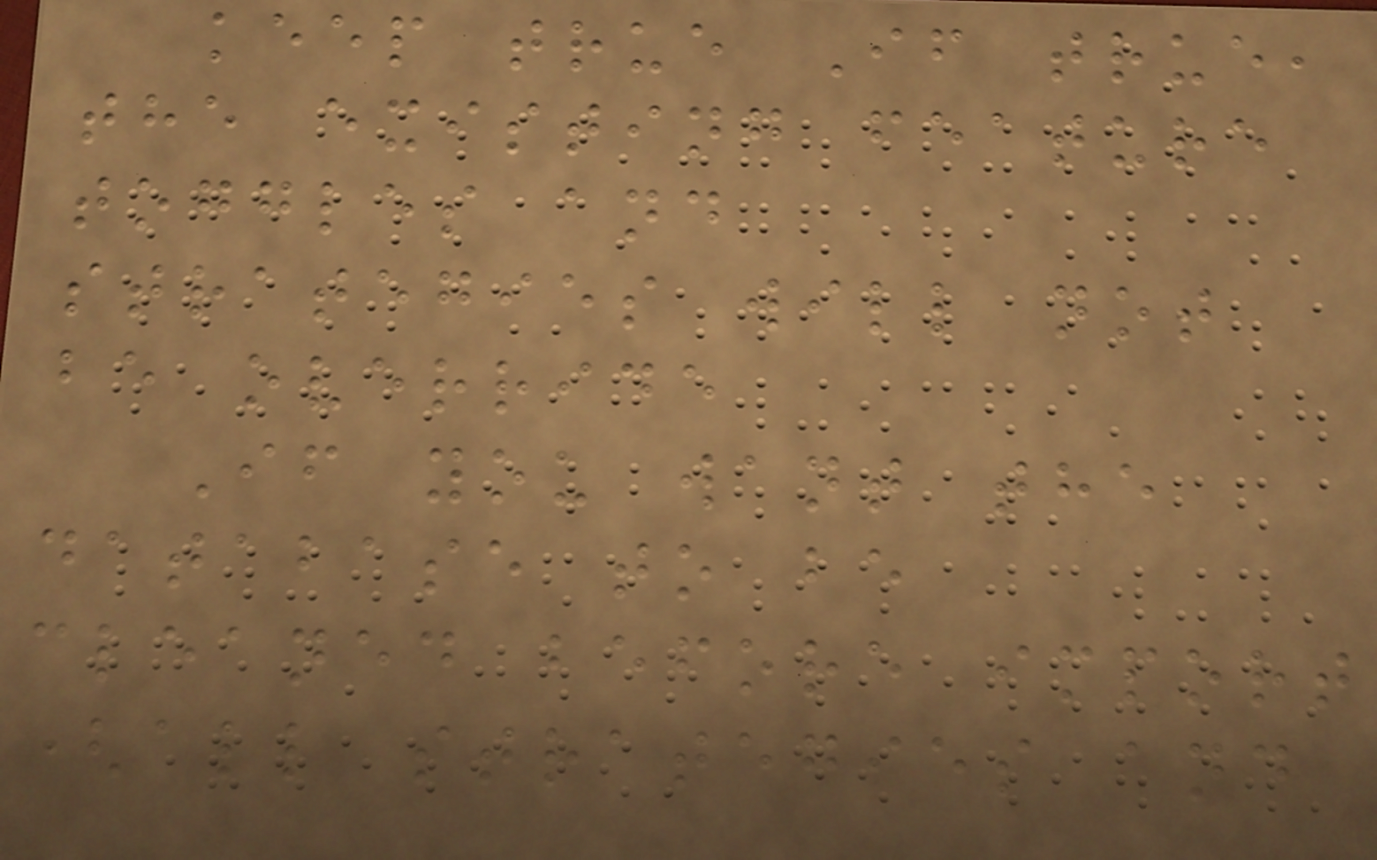keep true If true,
the existing feature
toggles and
strategies will not
be override
If you want the
database to be
cleaned before import
(all strategies and
